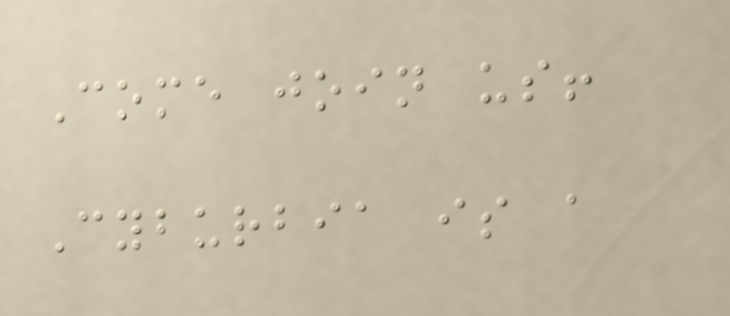Come join us!
Cyburbia is a
